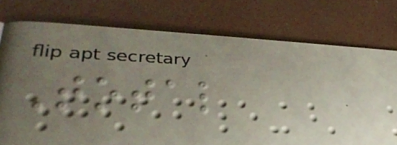Total
